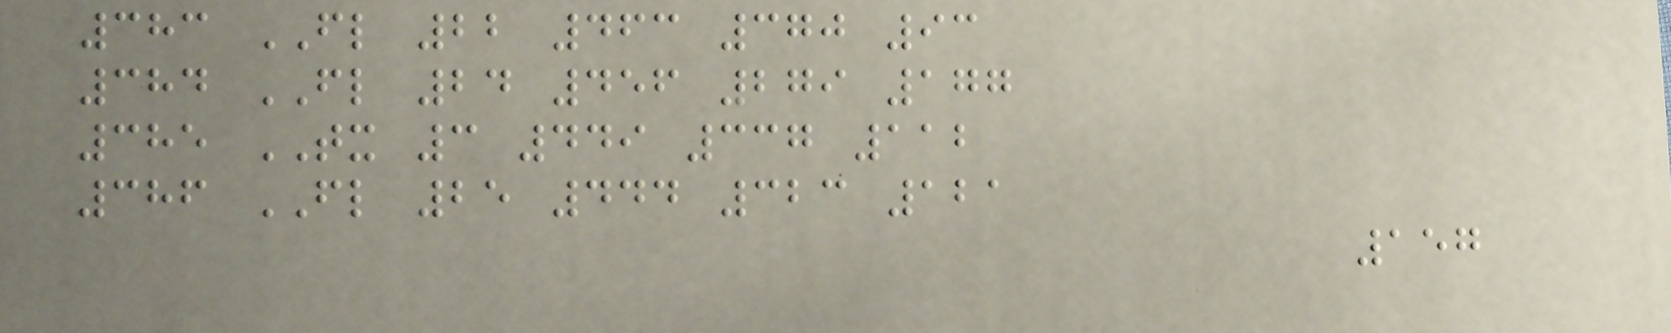383 FL 22 463 370 93
384 FL 24 456 279 177
385 TX 3 449 337 112
386 FL 25 444 323 121
157
